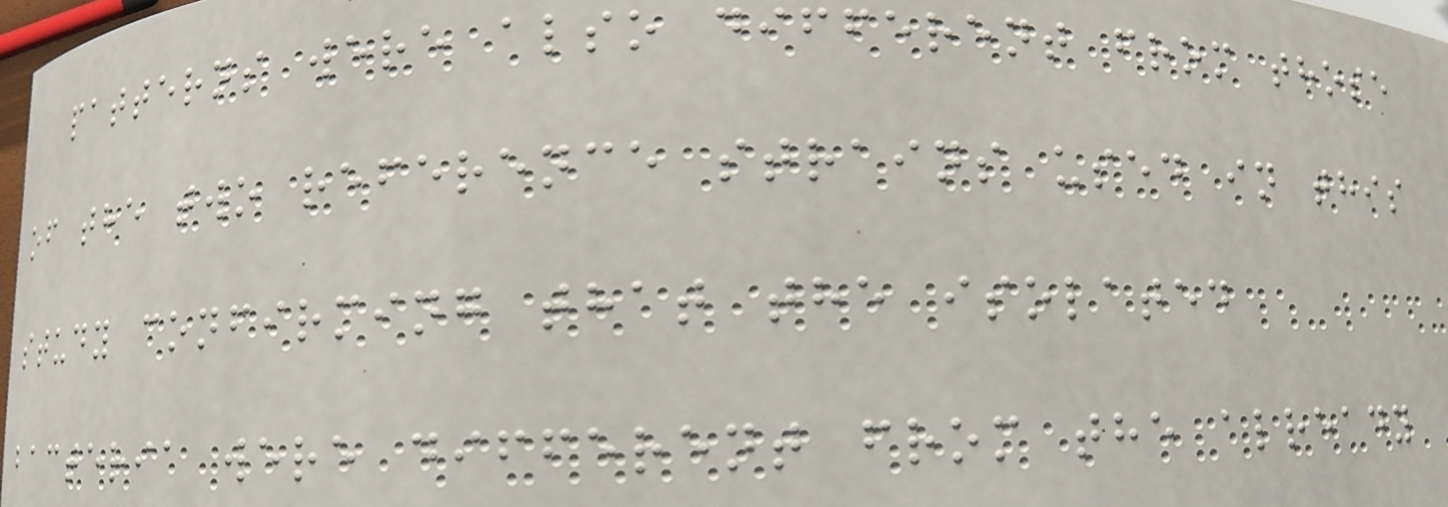patterns were also different from those
of the two reference strains used in this
study confirming that the isolated
bacteria were different from the already
